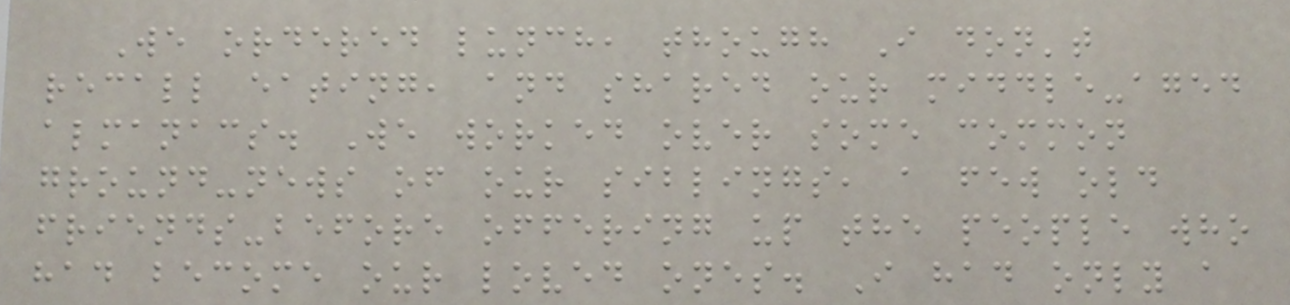We ordered lunch, though I don't
recall eating, and shared our middle-aged
almanacs. We worked over some common
ground-news of our siblings, a few old
friends-before offering up the people who
had become our loved ones. I had only a
